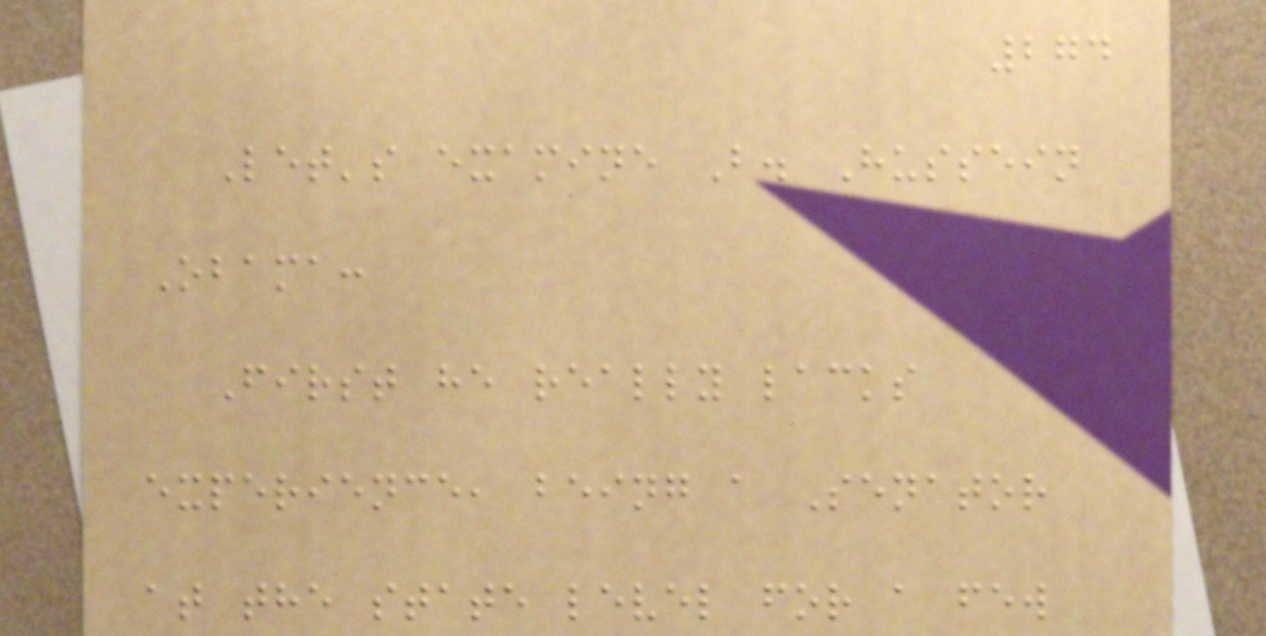274
Let's examine B. Hussein
Obama:
First he really lacks
experience, being a Senator
at the state level for a few
